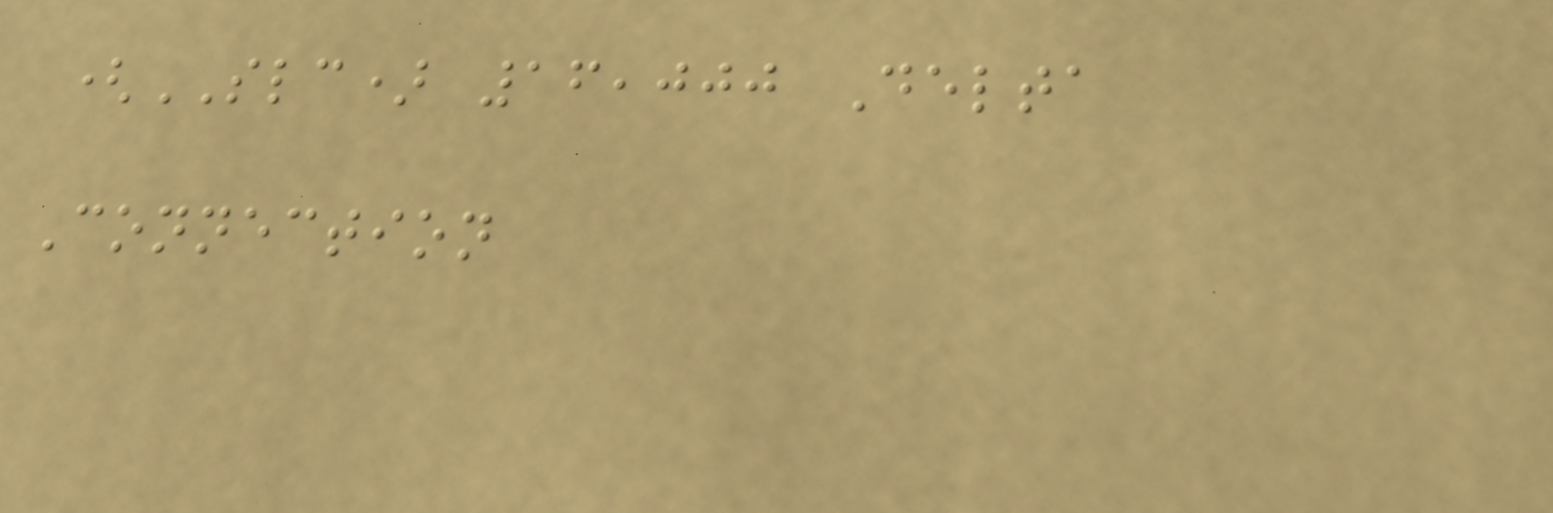(SLC) 16,000 Delta
Connection
